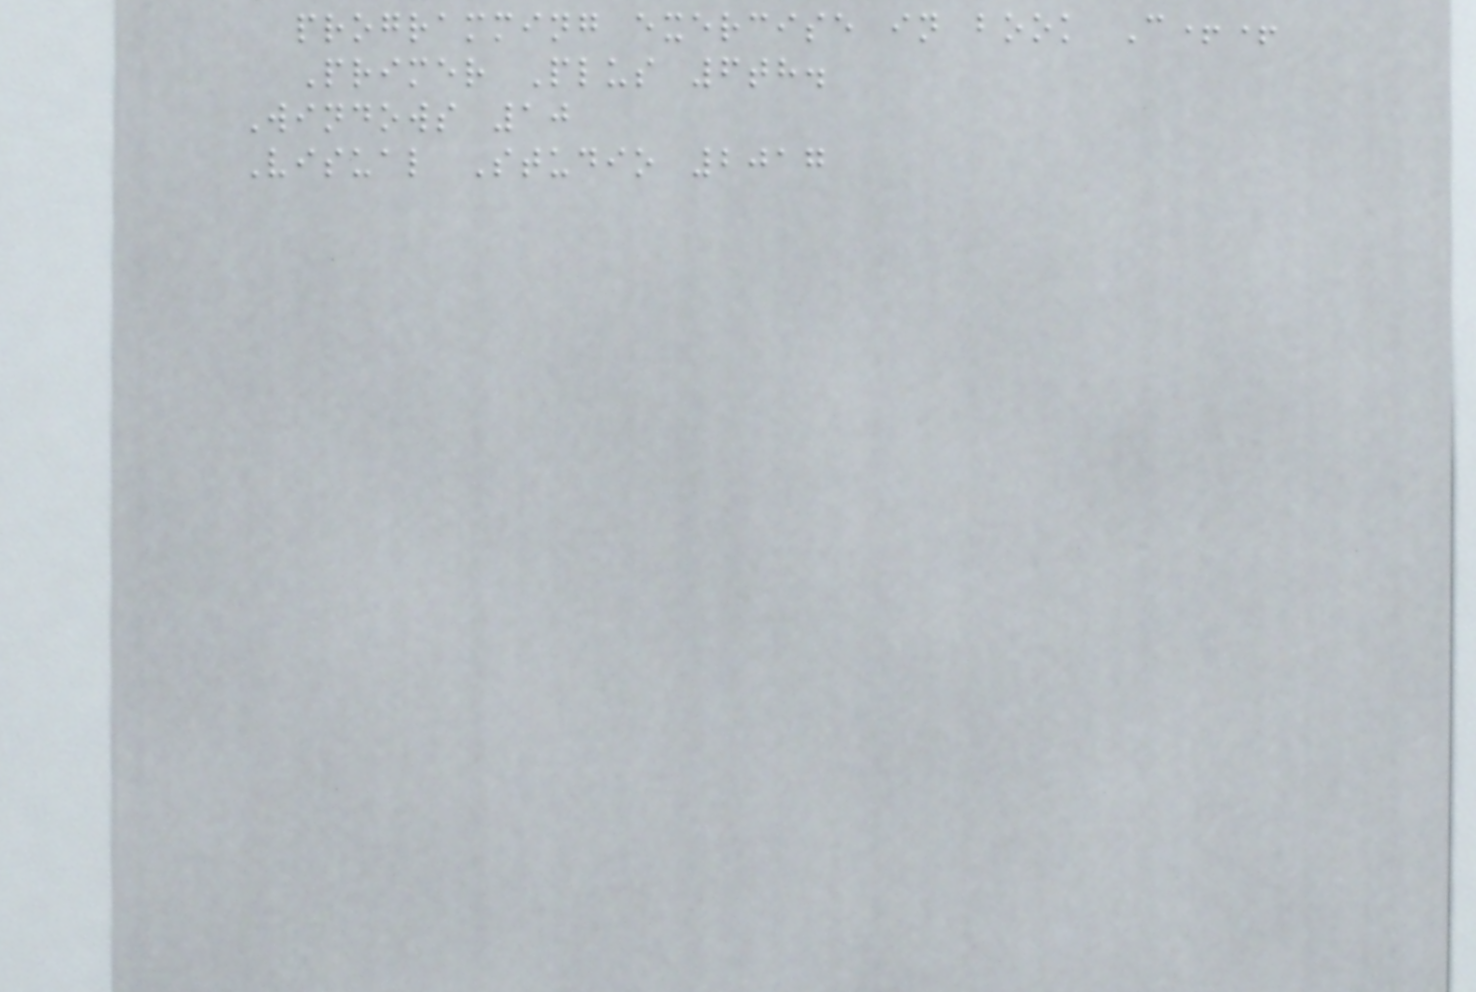programming exercise in book C++
Primer Plus 6th.
Windows 10
Visual Studio 2017
